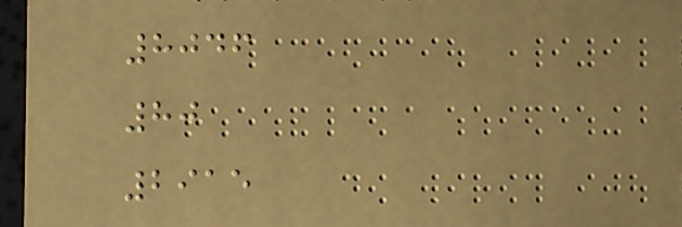8046
80
2915
